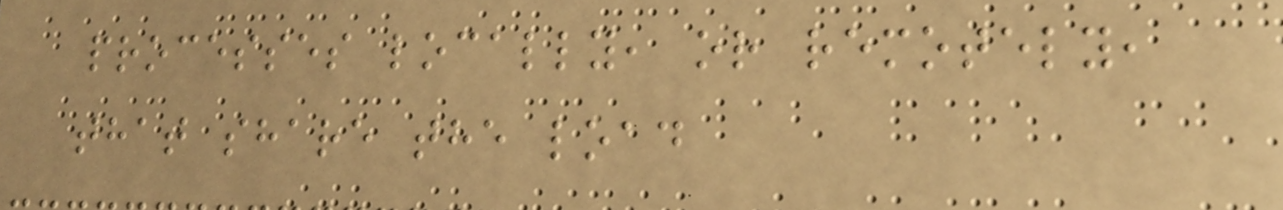processes locally, or remotely,
that share the load
